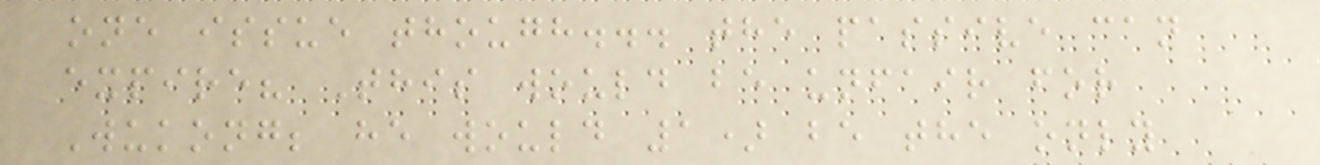one issue though... the passive can
expire? This would be unfair for
Wukong; he would 1) be the only
